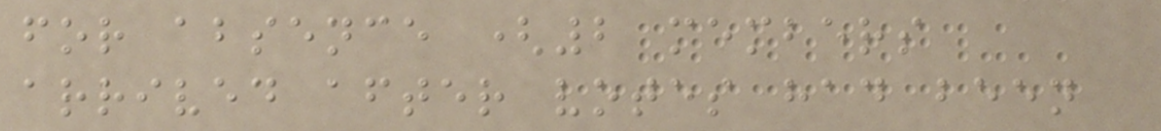for absence (2 members
arrived after votes had been
